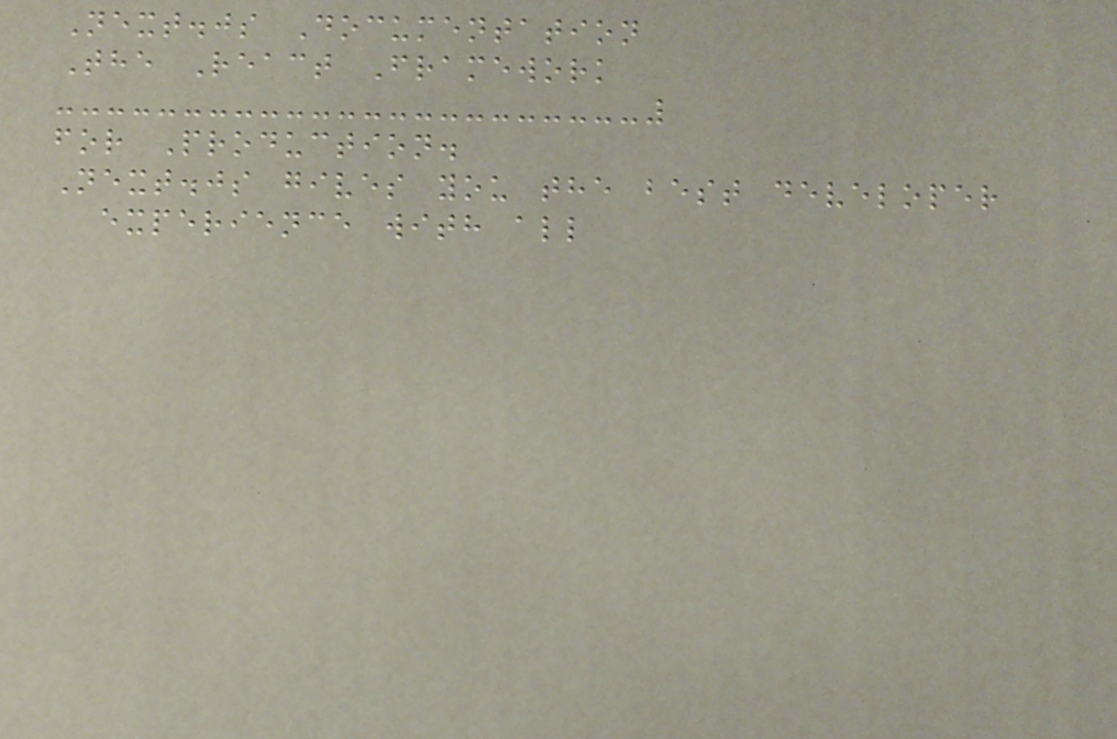Next.js Documentation
The React Framework
for Production.
Next.js gives you the best developer
experience with all
